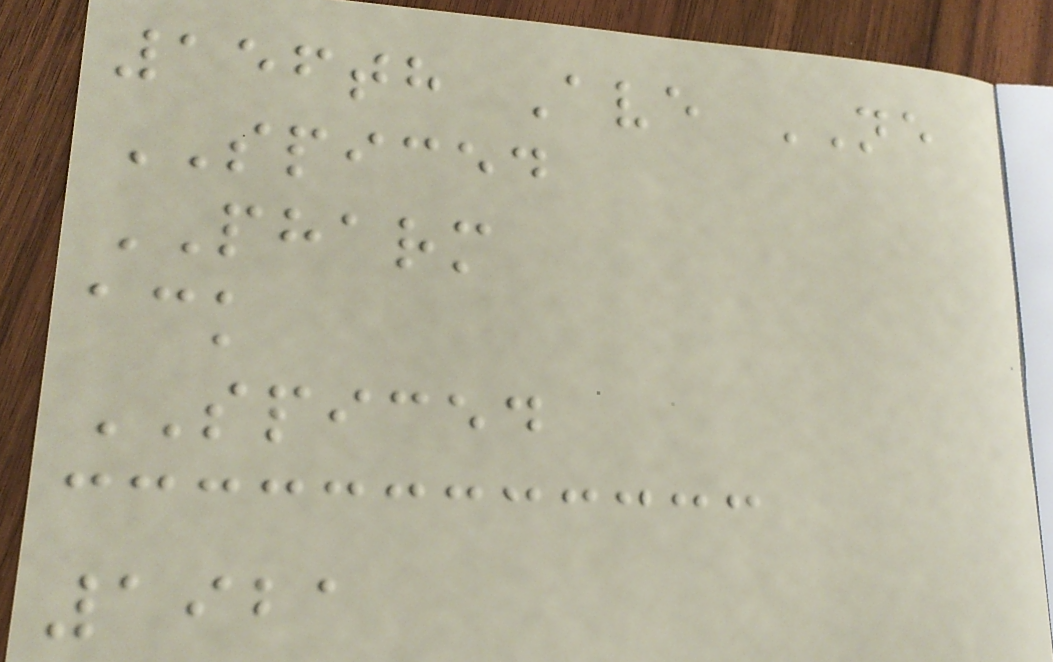156th Ave NE
SPICED
PHARM
ack
SPICED
1921
